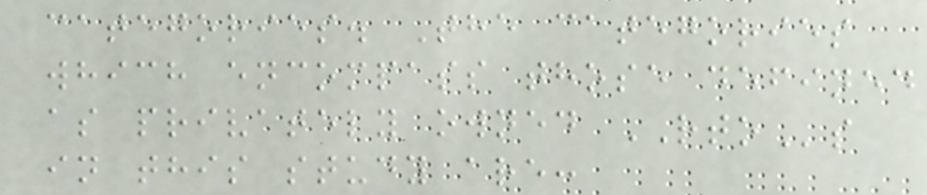categories. The categories
which encompass those defined
as privately owned RTOs
in this study are:
